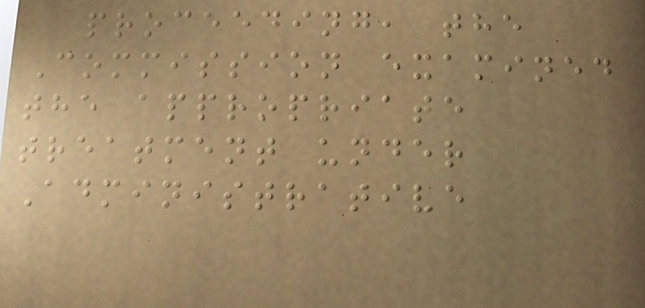proceeding, the
Commission examined
the appropriate
treatment under
Administrative
